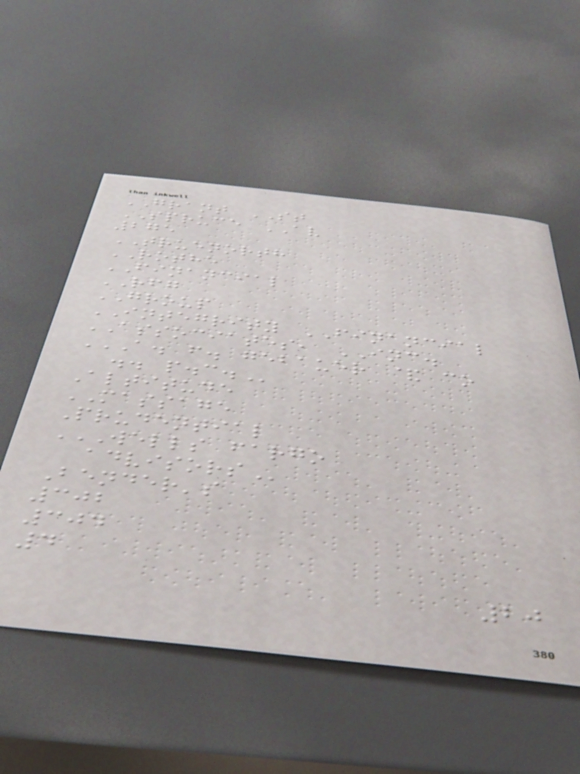GRANT ST
SPRUCE AV
275
TRUENORTH
ROTHE
FINANCIAL
RFG
GROUP
INTEGRITY FINANCIAL
ASSOCIATES, INC.
A. F. GEBAUER & CO
.. P.C.
Altitude
MASSAGE
Prudential
WELLS FARGO
ADVISORS
Bender's
302
304
4
20
